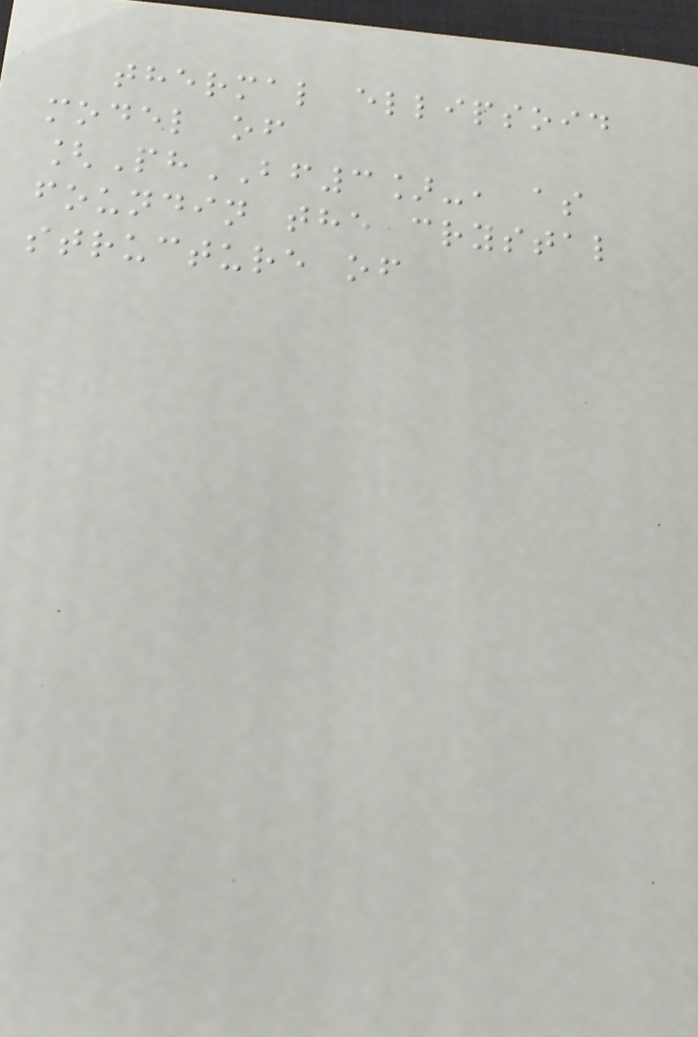thermal ellipsoid
model of
[PhBF3]-, as
foundin the crystal
structure of
